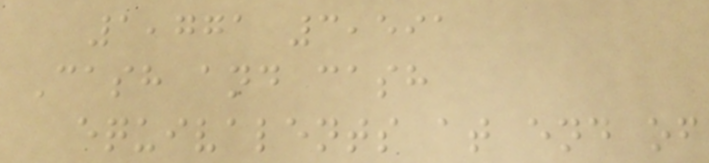1,771 3,591
Cash and cash
equivalents at end of
